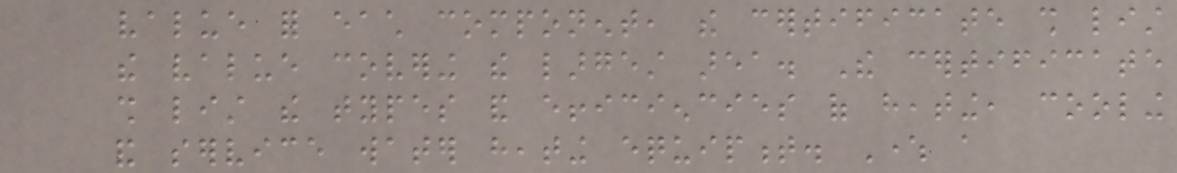value for each component, the certificate shall list
the value covering the largest area. The certificate
shall list the types and efficiencies of heating, cooling
and service water heating equipment. Where a
